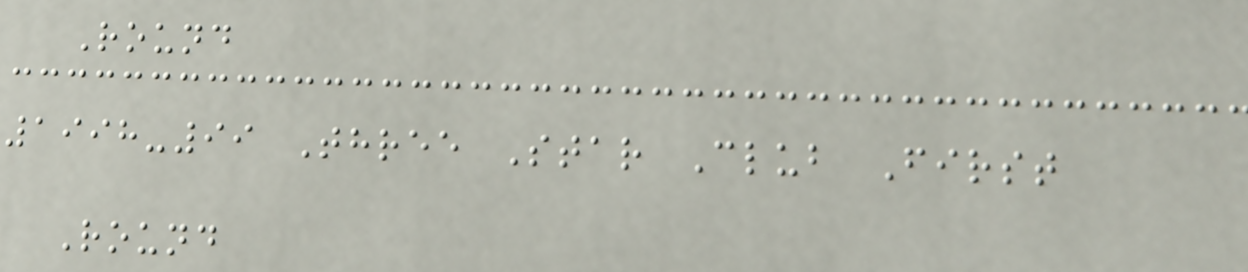Round
1998-99 Three Star Club First
Round
